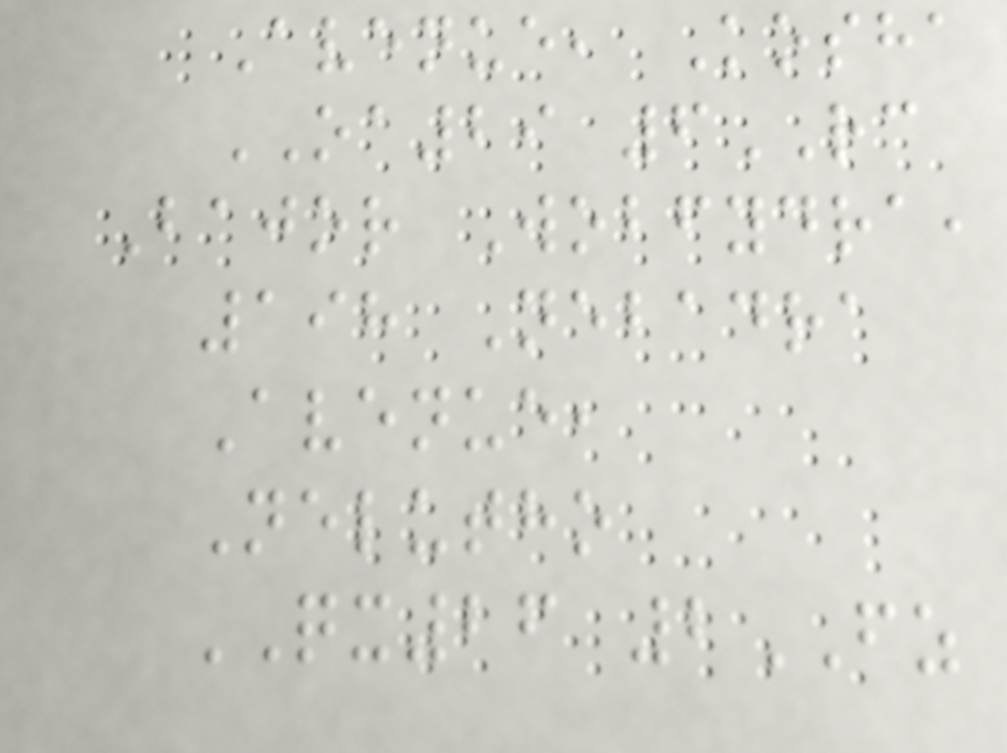Avenue, Kosha
OA29 6RC
Bajor Wobfydra,
198 Nebadra
Avenue,
Nelutho
QX26 2FZ
